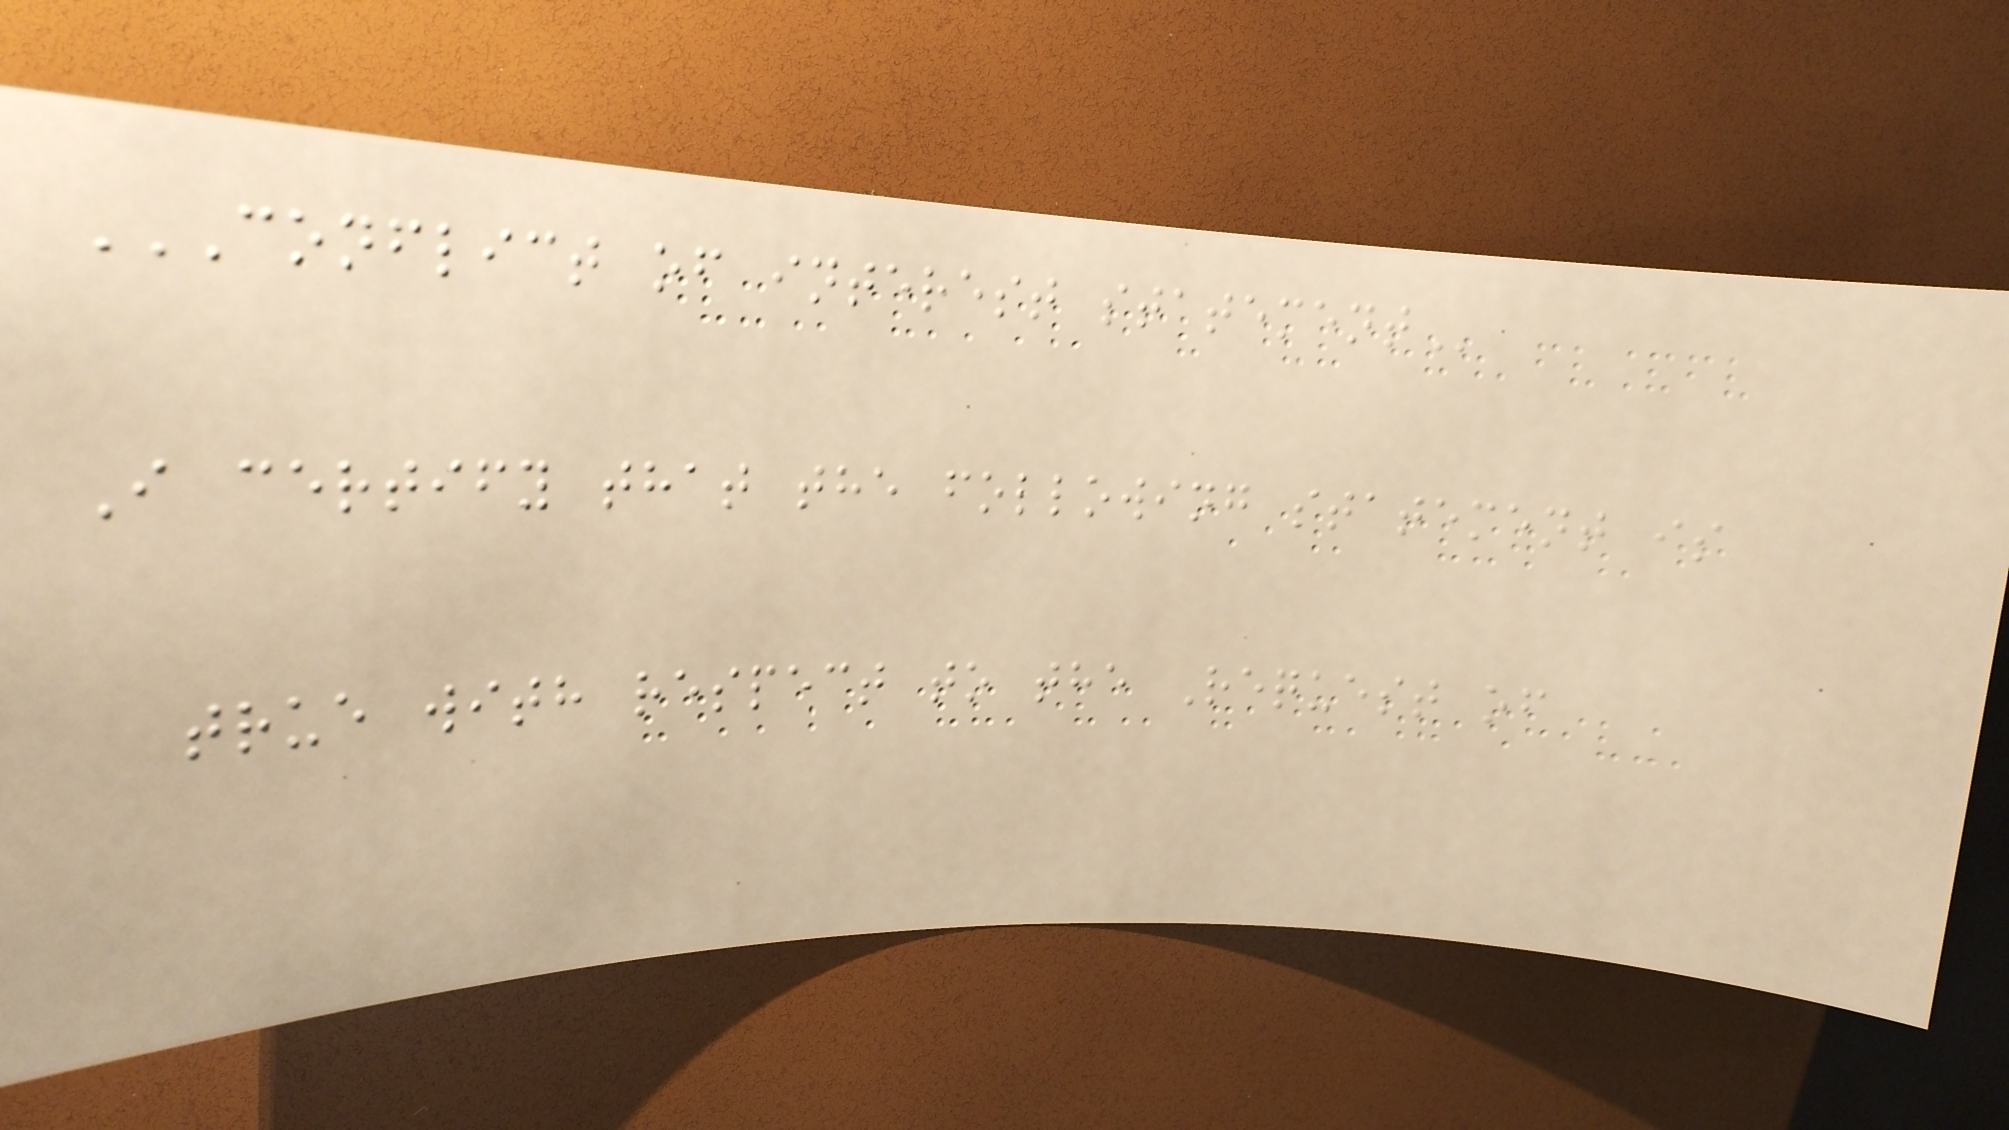CONFLICT OF INTEREST STATEMENT
I certify that the following statement is
true with respect to the Request of
